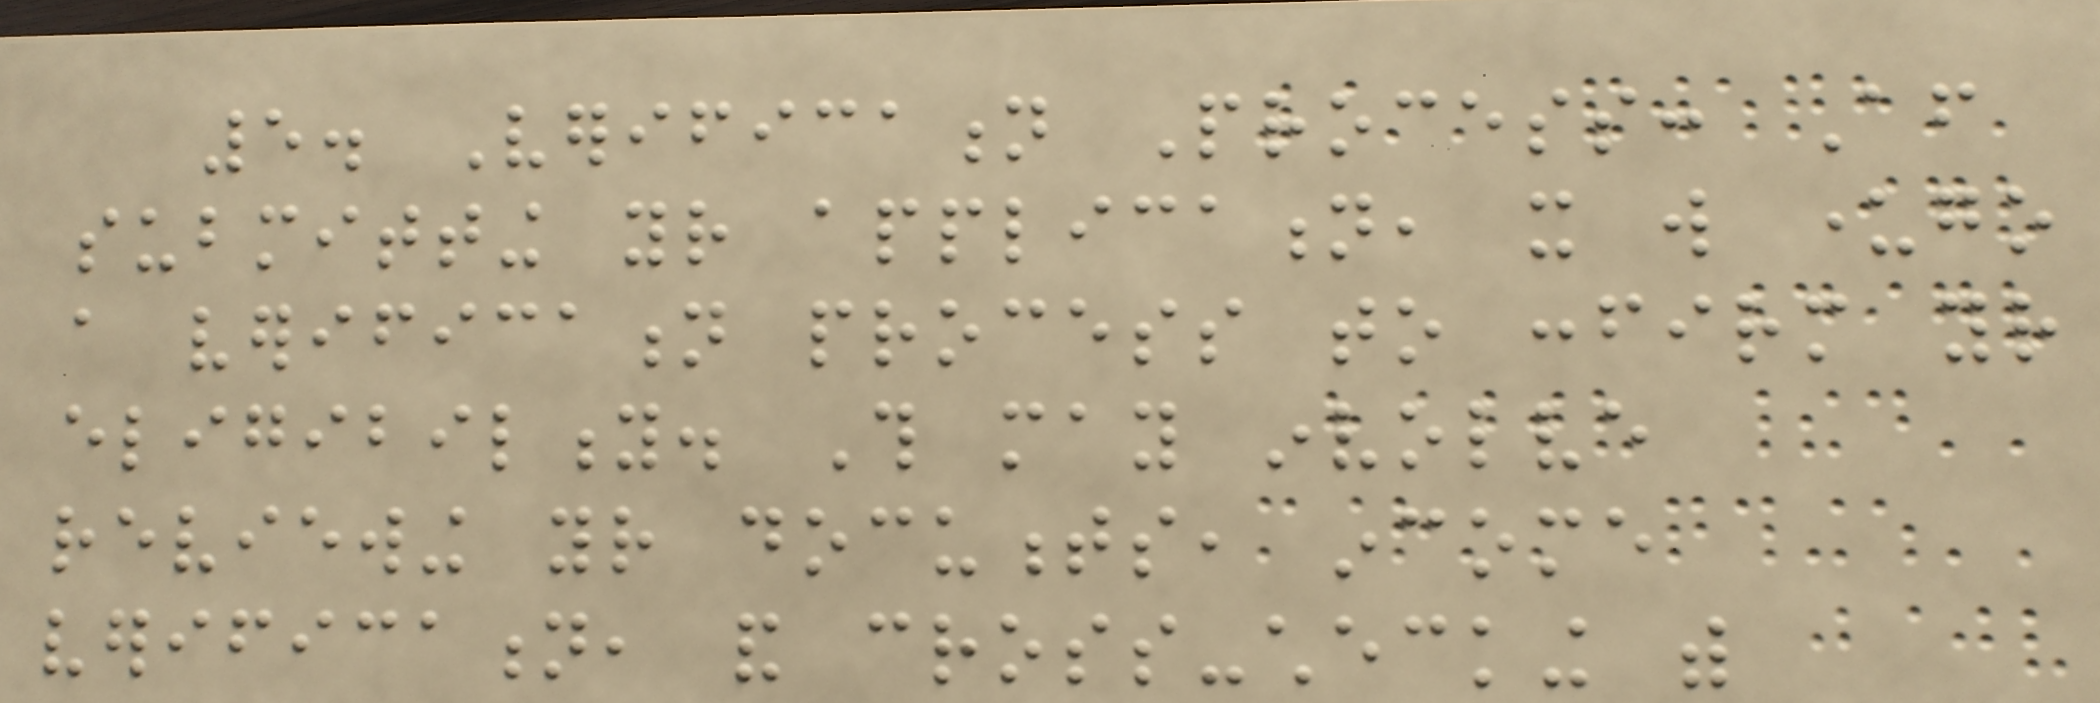5. Verification Process: After
submitting your application, it will undergo
a verification process to confirm your
eligibility. This may involve
reviewing your documents, income
verification, and cross-checking with
